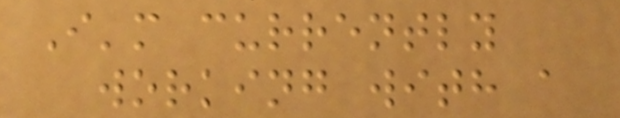I'm currently
working with a
